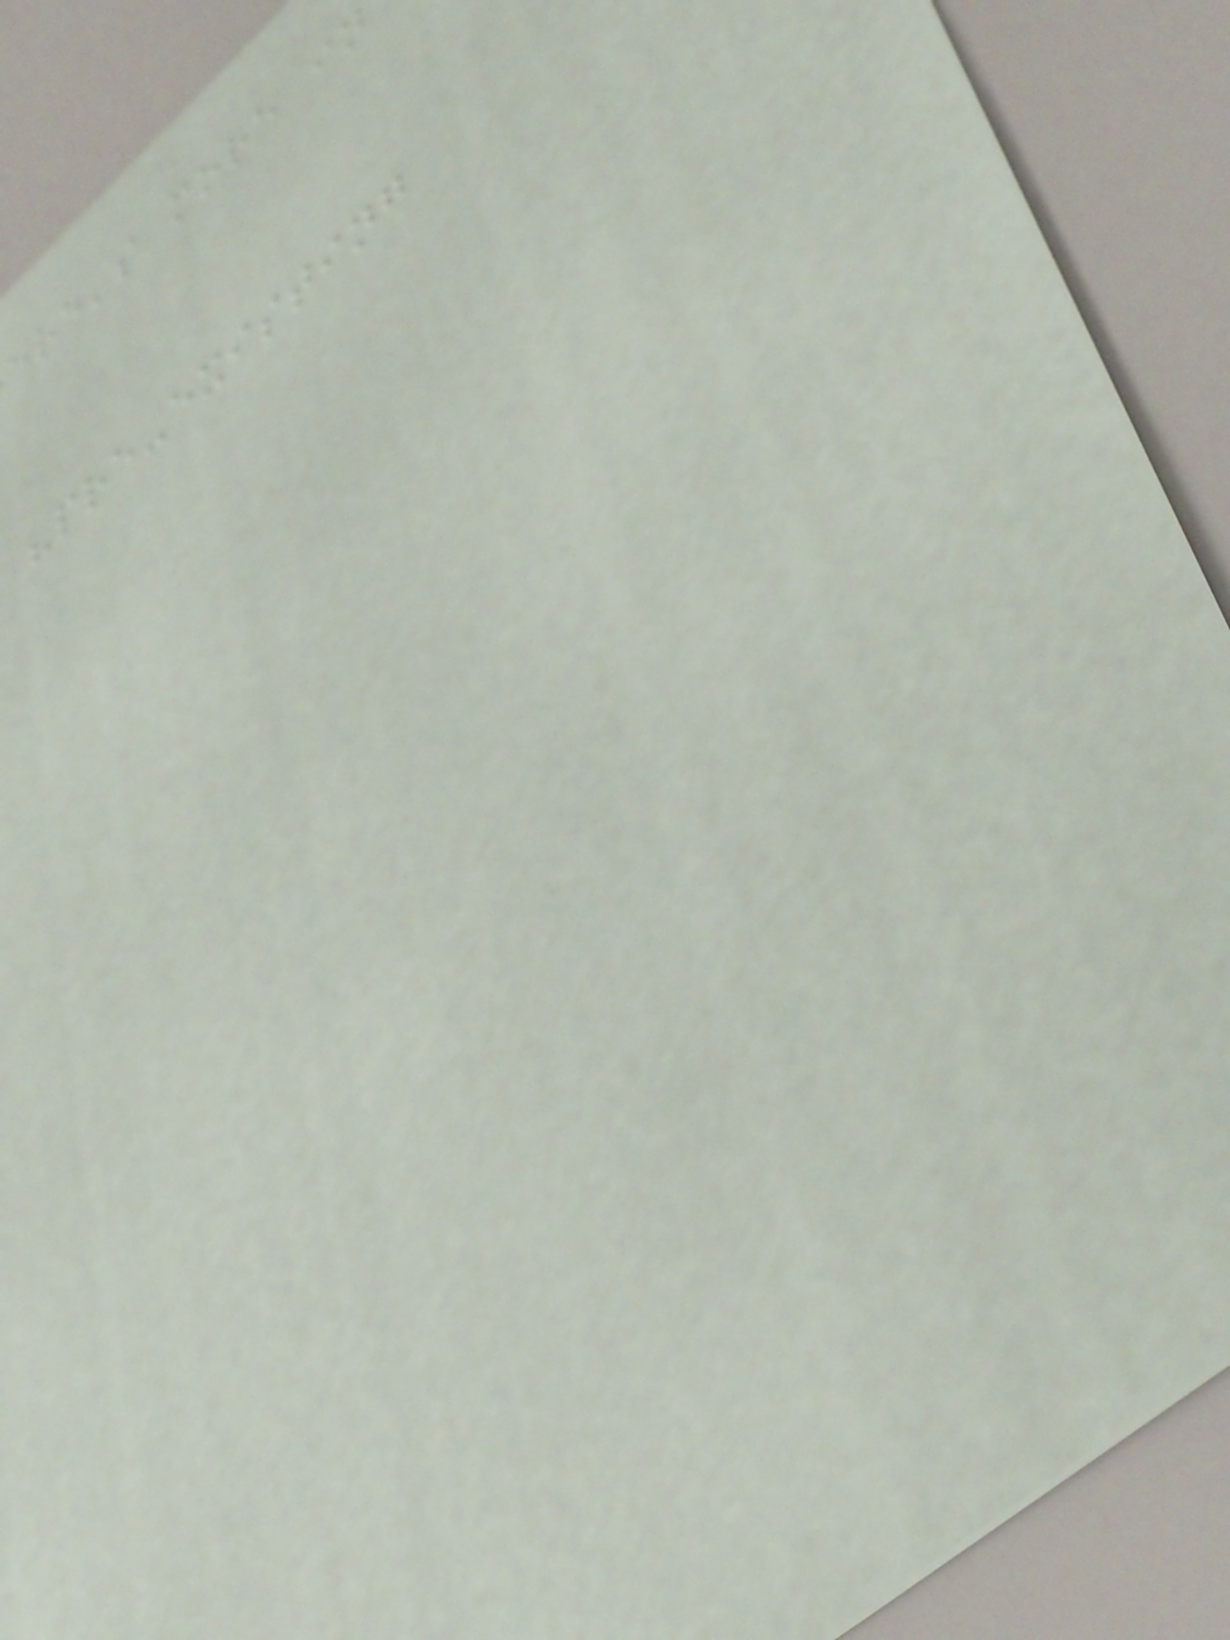ere's more in
"pre-existing
